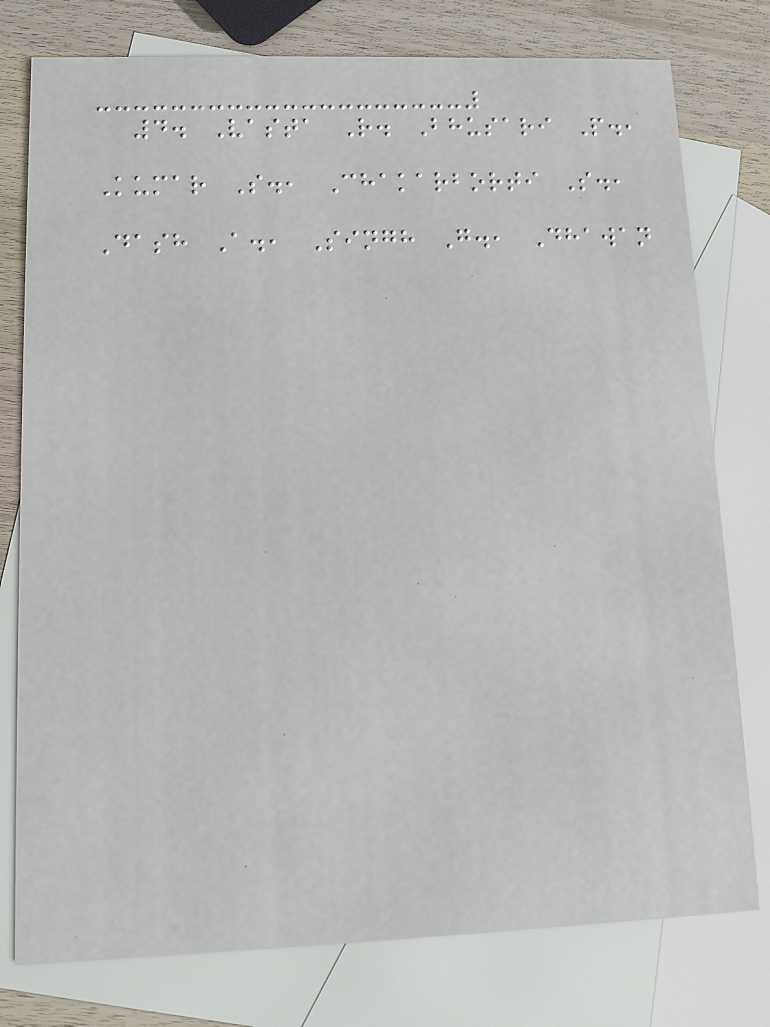4. Vasta R. Bhusari P.,
Kumar S., Chakarborti S.,
Dash A., Singh G., Dhawan
